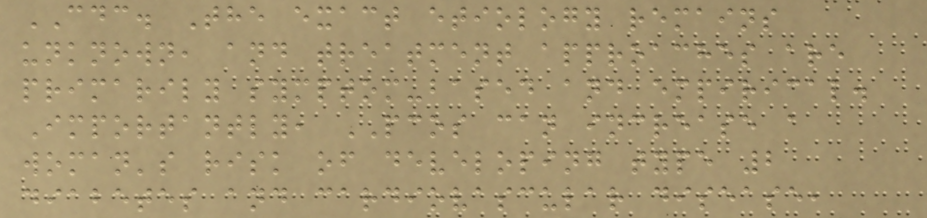CDC. The exact etiology remains
unknown, and treatment approaches are
primarily symptom-based and empirical.
Importantly, PCOS can increase a
woman's risk of developing type 2
diabetes and cardiovascular disease,
